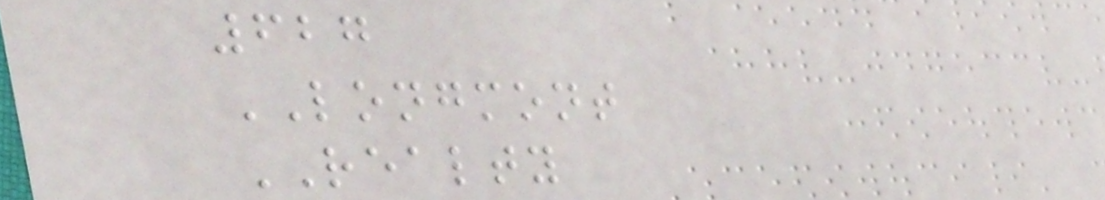627
LONGMONT
REALTY
